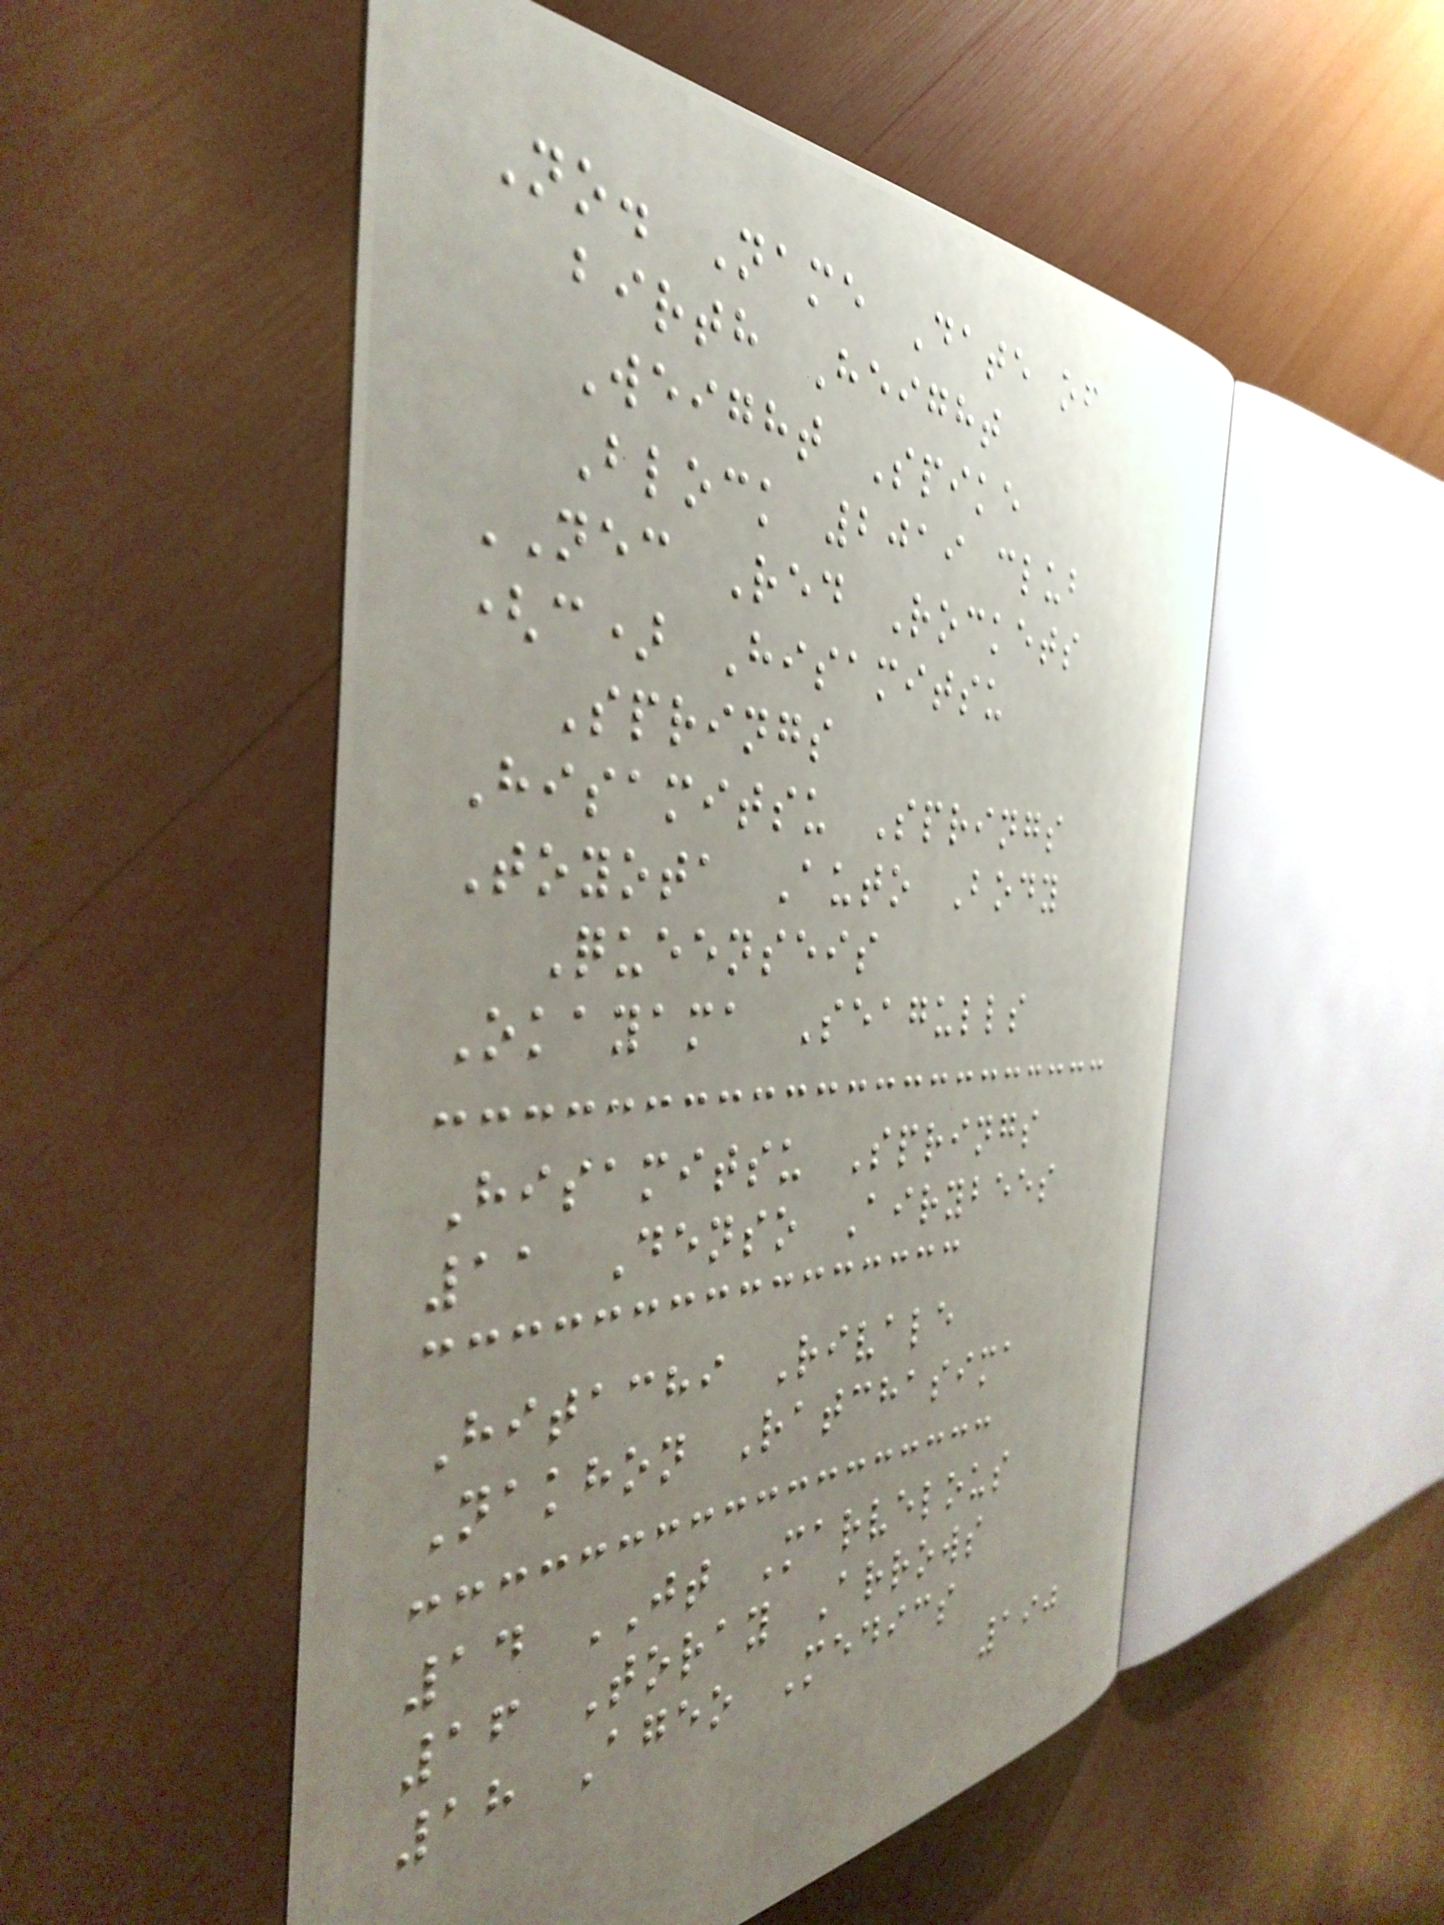No. Name Date of
birth Height
Weight Spike
Block 2019 club
NEC Red Rockets
(c) Hisamitsu
Springs
Hisamitsu Springs
Toyota Auto Body
Queenseis
Okayama Seagulls
Hisamitsu Springs
11 Denso Airybees
Hitachi Rivale
Nakhon Ratchasima
14 JT Marvelous
16 Toray Arrows
18 Ageo Medics
190
